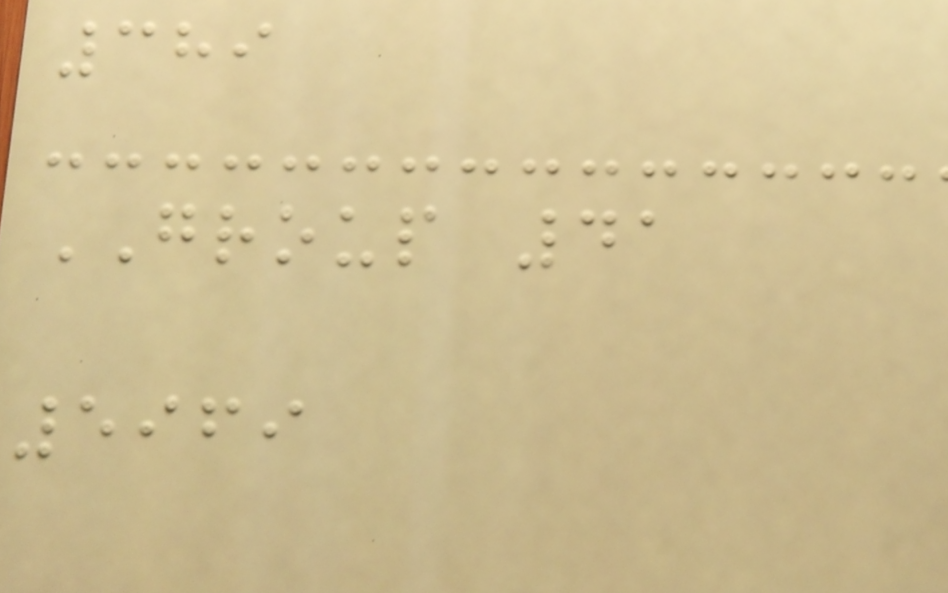389
GROUP 41
5969
